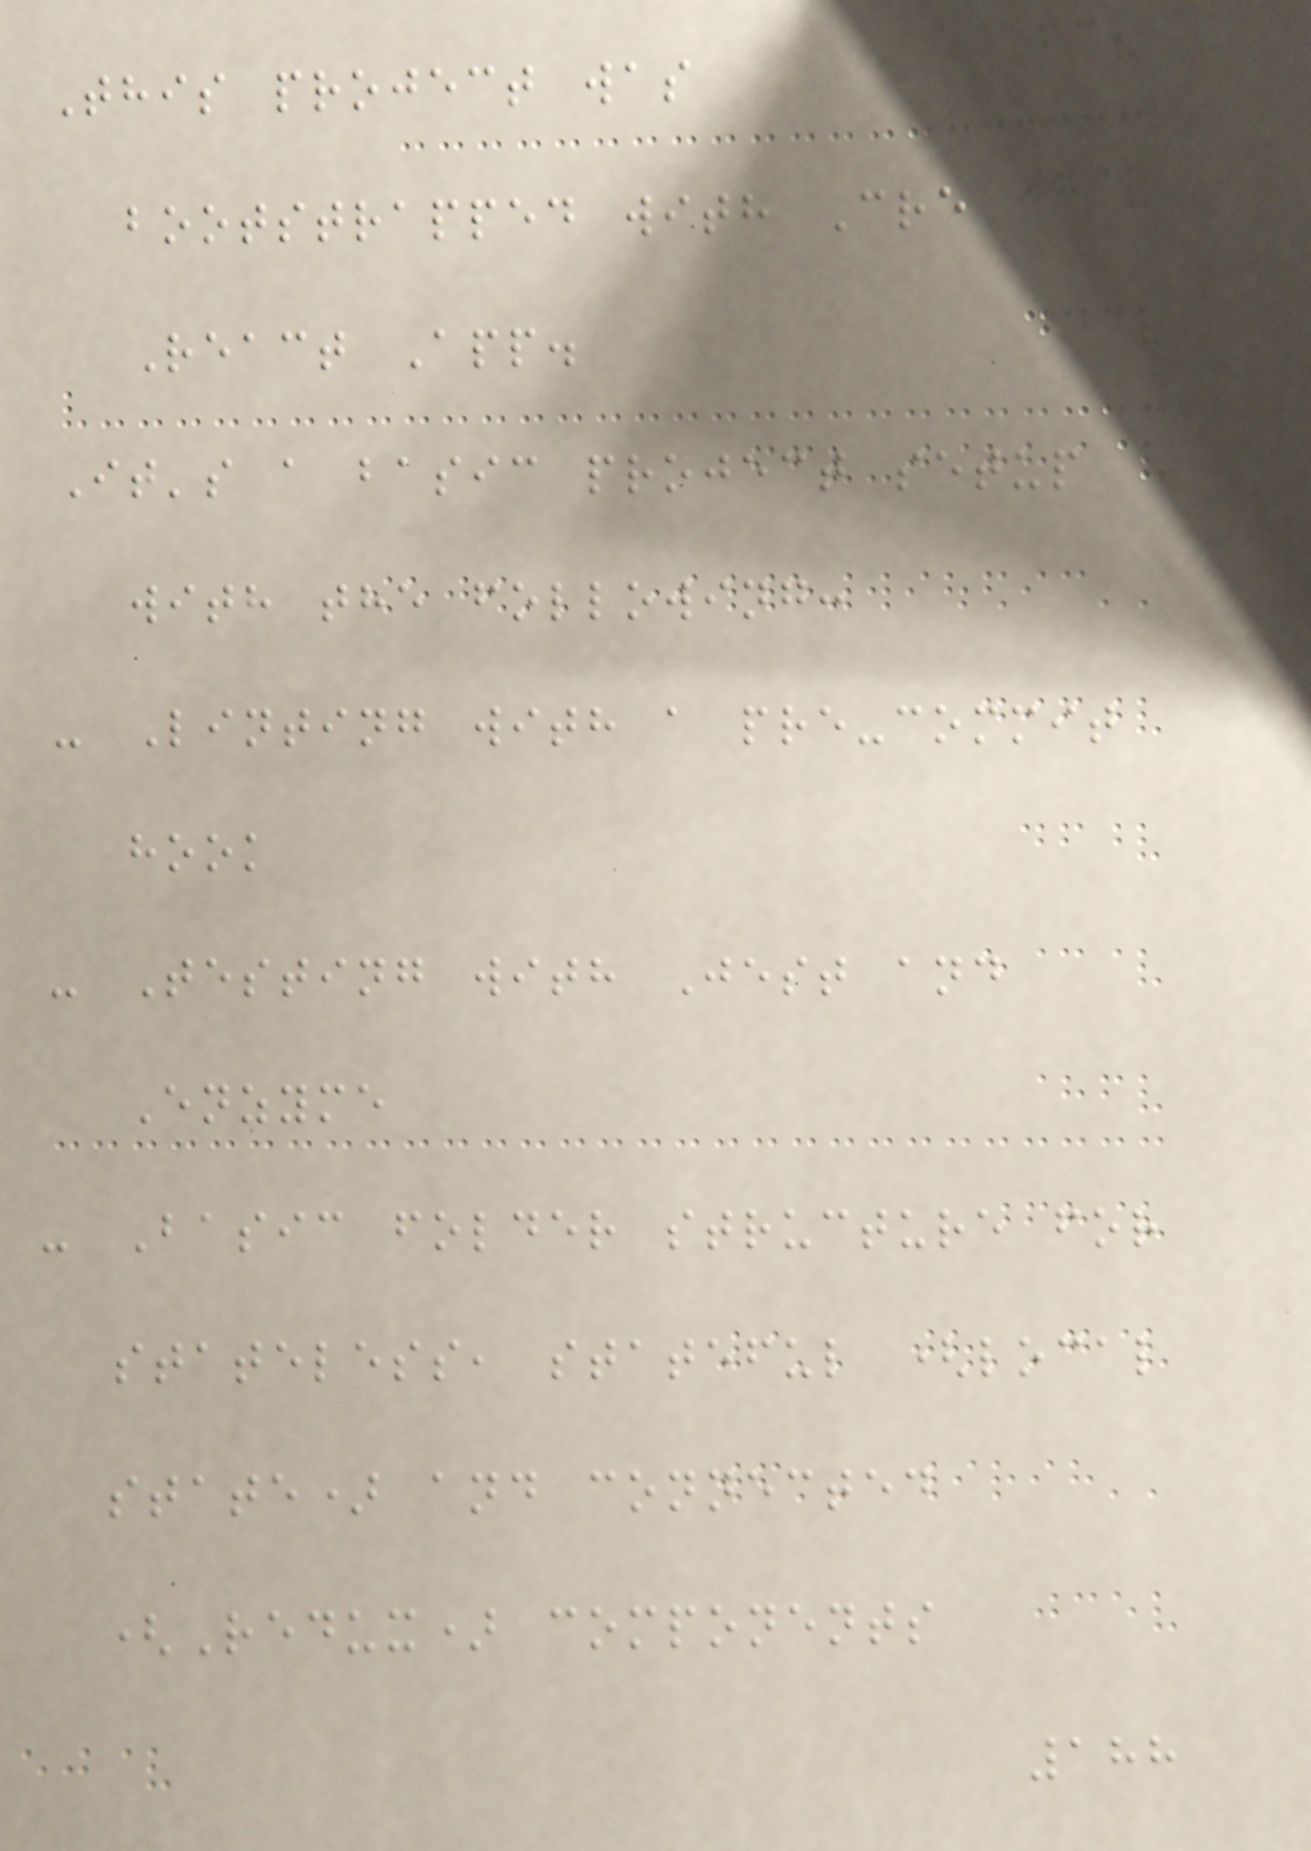This project was
bootstrapped with Create
React App.
It's a basic project setup
with the following:
- Linting with a pre-commit
hook
- Testing with Jest and
Enzyme
- Basic folder structure for
stateless, stateful (local
state) and connected
(Redux) components
188
